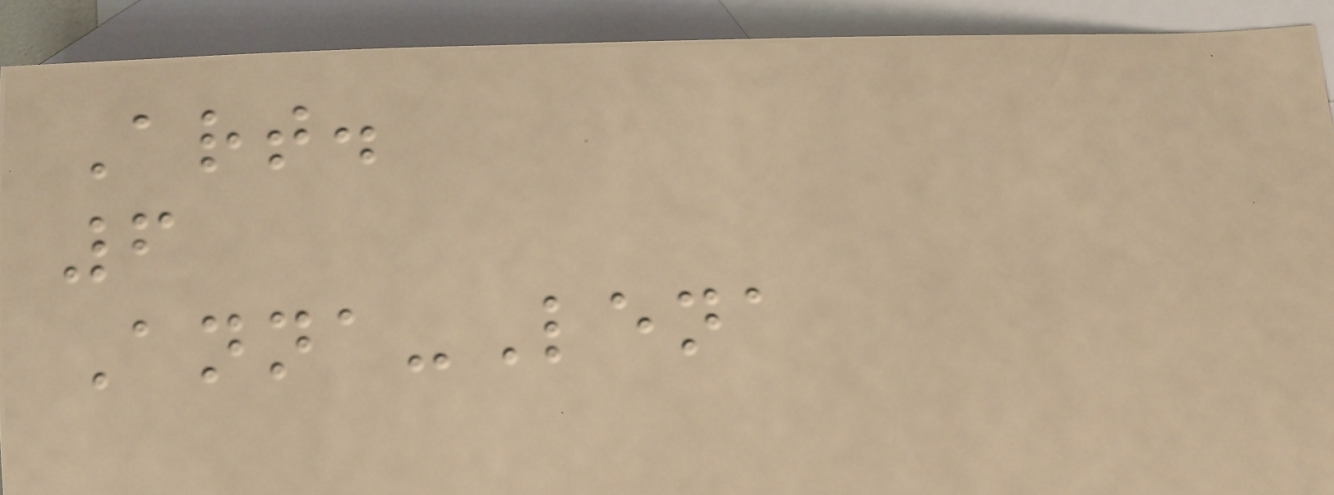Art.
6
Anna-Lena
